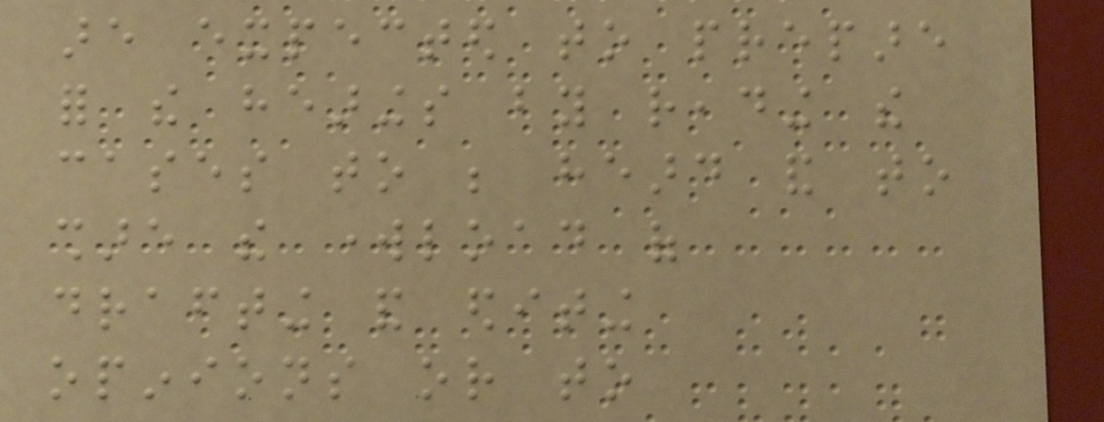are expected to prepare
for the hearings by reading the
cases to be heard and to
share the workload of
drafting and editing
opinions or to
